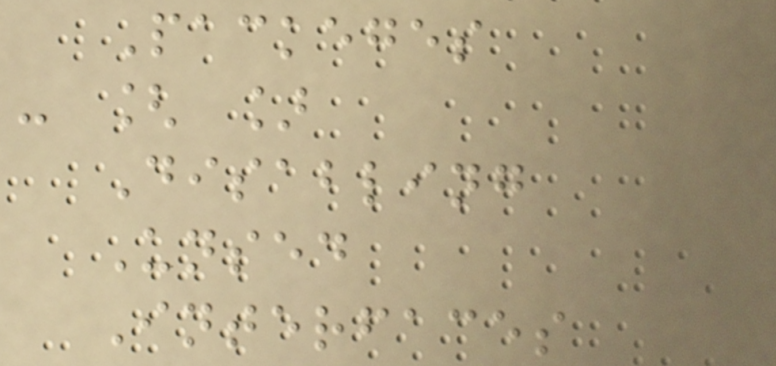Packeges
- [ ]
Disabling
Unsed
Interfaces
